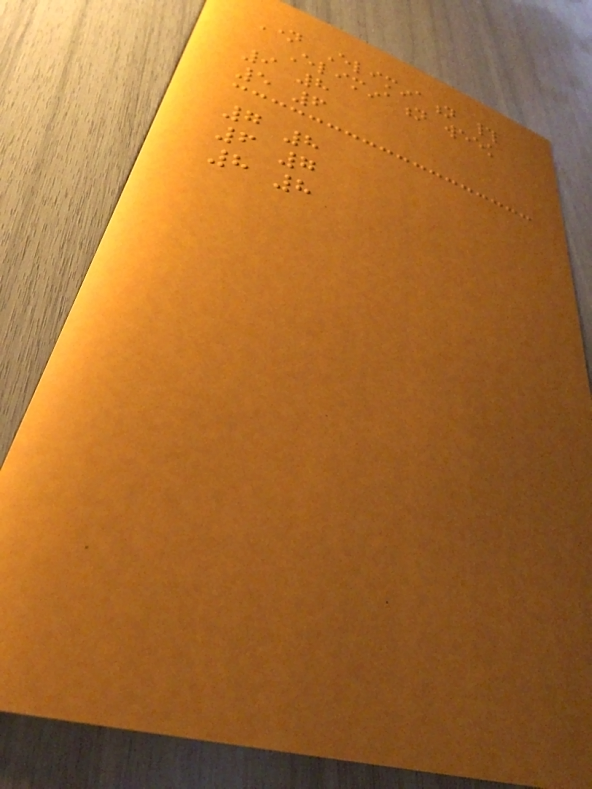Name Elimination #
Elimination week
9 8
5 6
7 8
6 7
8 8
